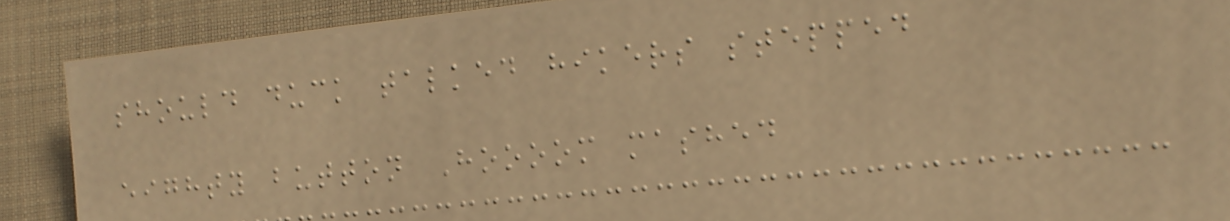should duck talked hikers stepped
eighty button Hoooom mashed
